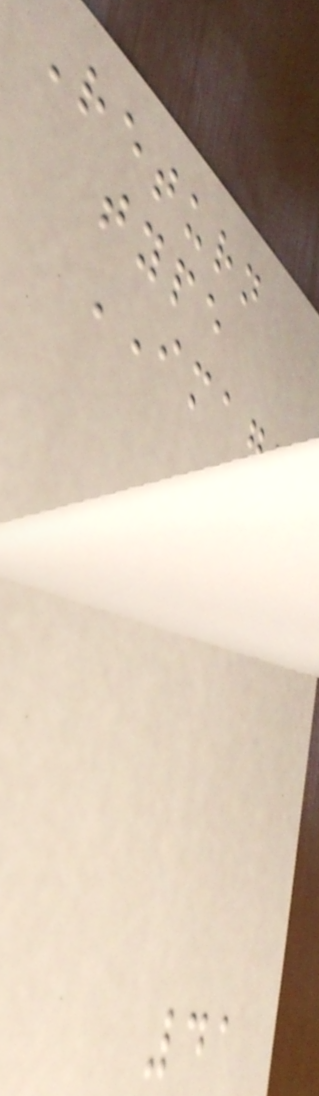Return
type
IMAGE
41
